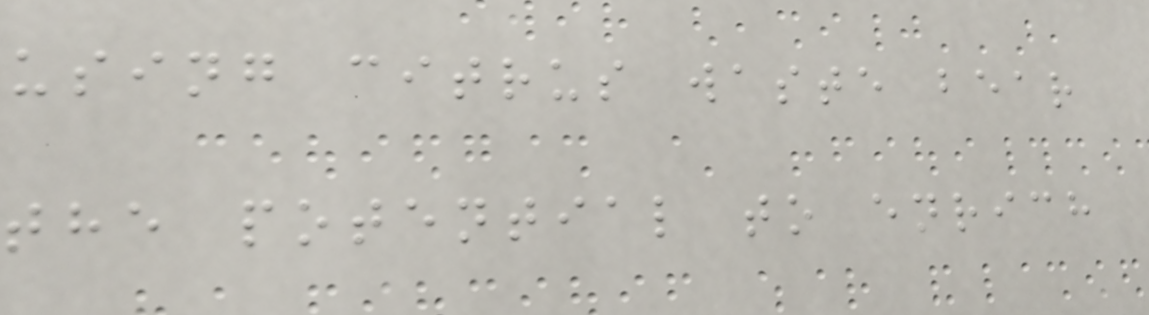using citrus waste bear
the potential to enrich
